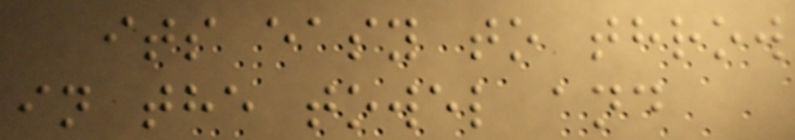its easy to throw
in the towel and
